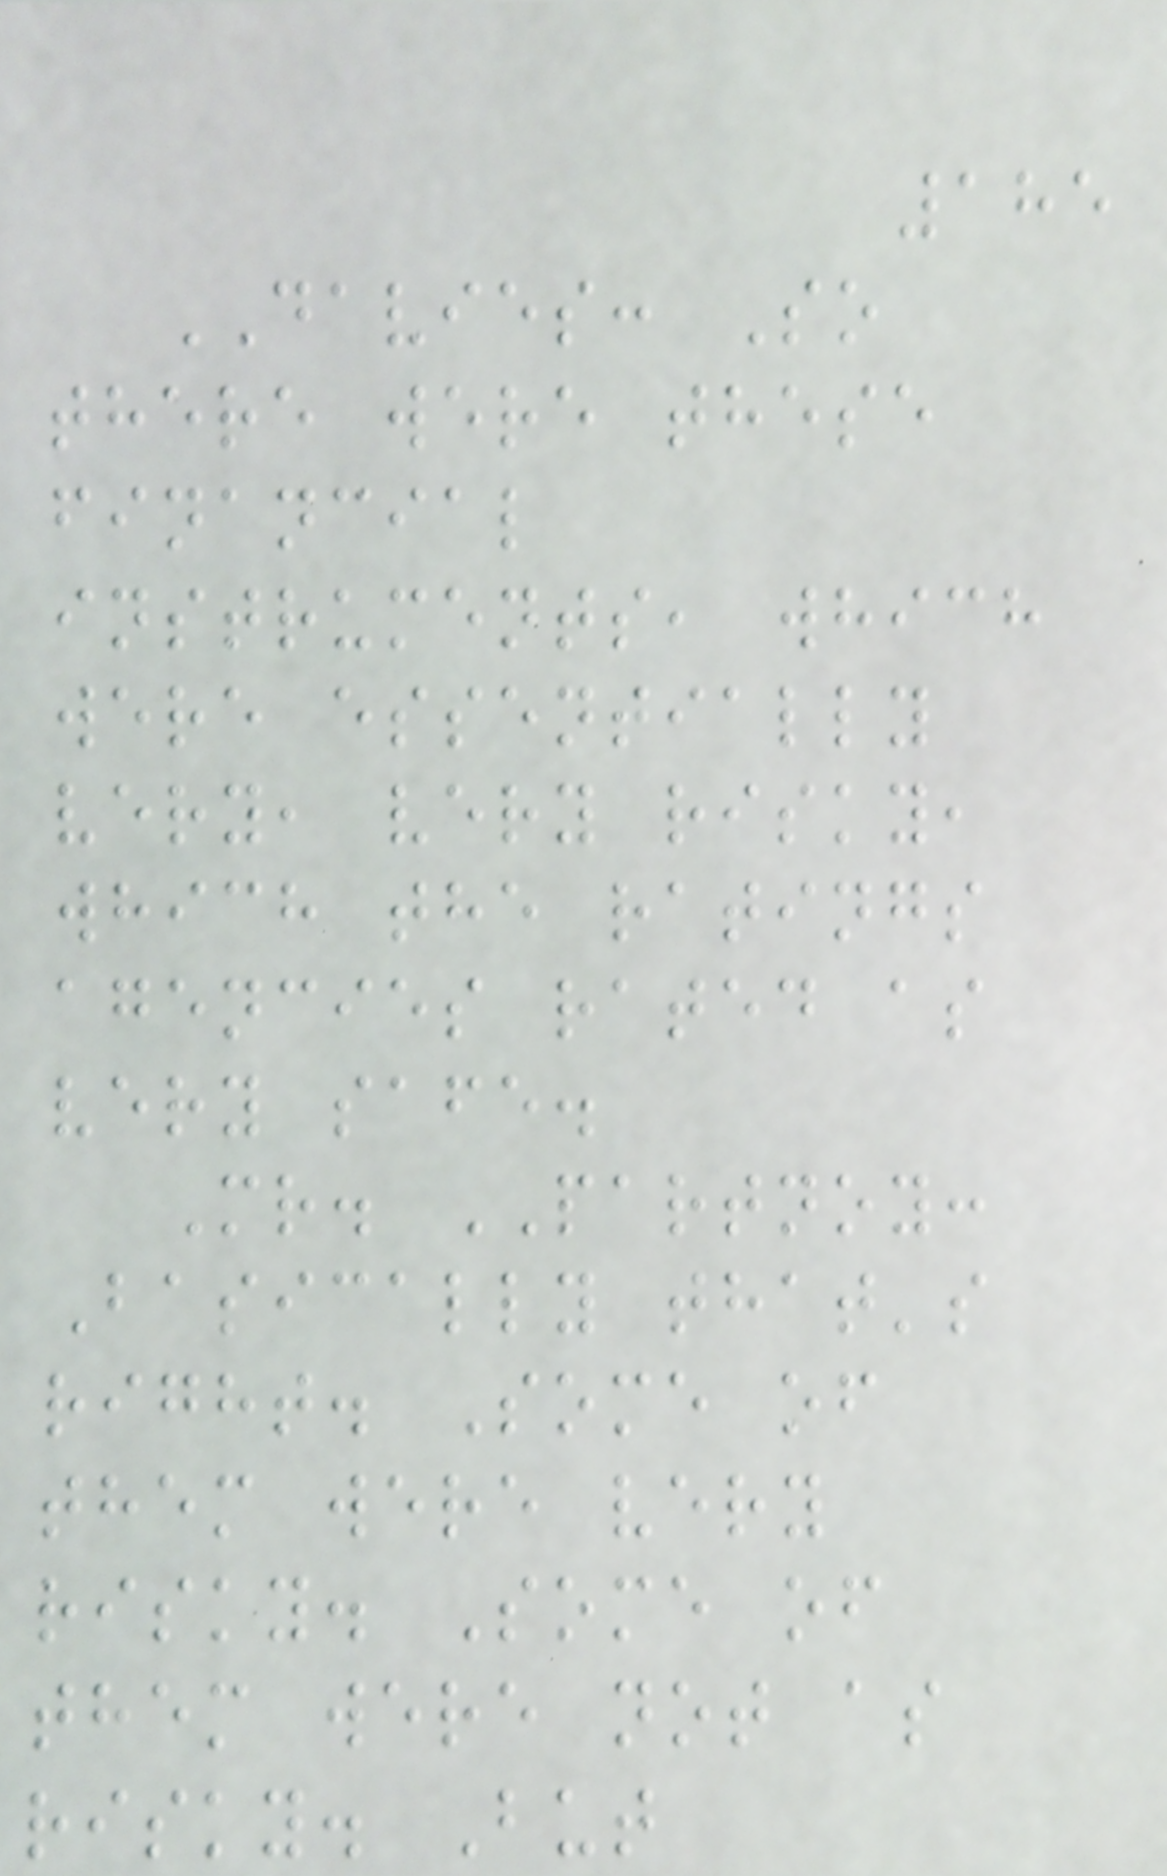185
DAVIES: So
there were these
financial
instruments, which
were essentially
very, very risky,
which the ratings
agencies rated as
very safe.
Mr. PARTNOY:
Basically that's
right. Some of
them were very
risky. Some of
them were not as
risky. But
